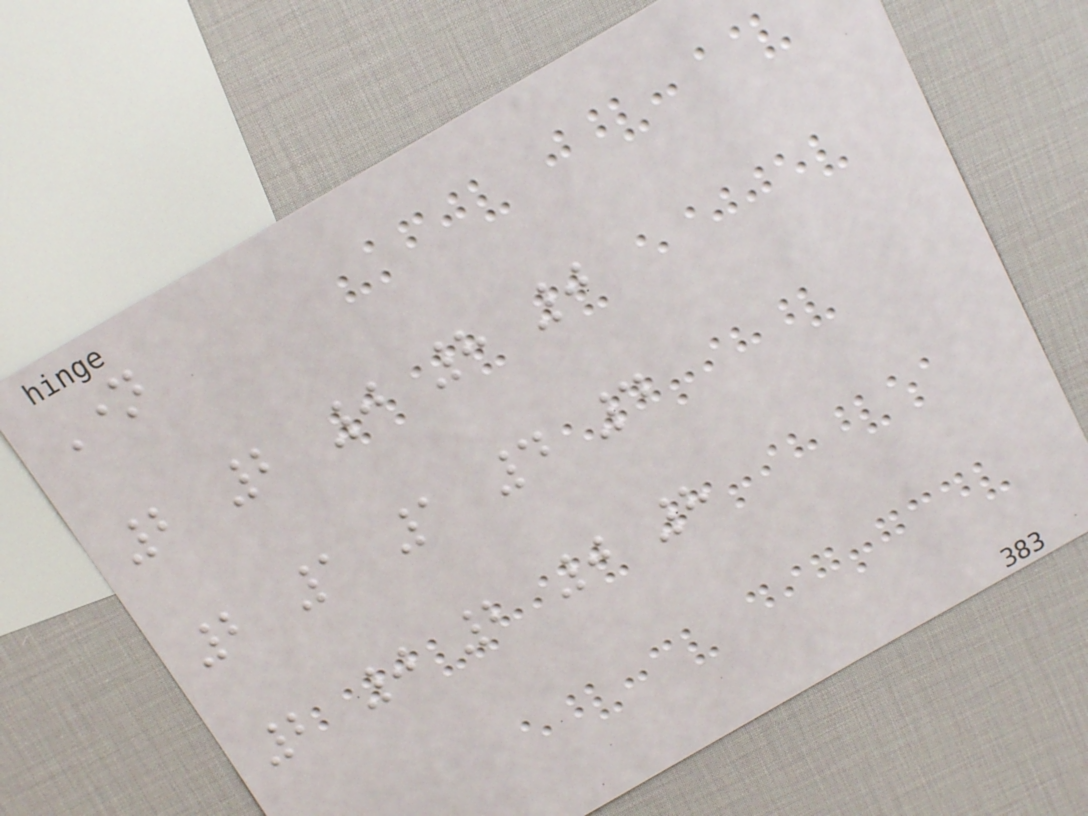Name
2 2 0 8 0
2 1 1 4 4
2 0 2 0 8
